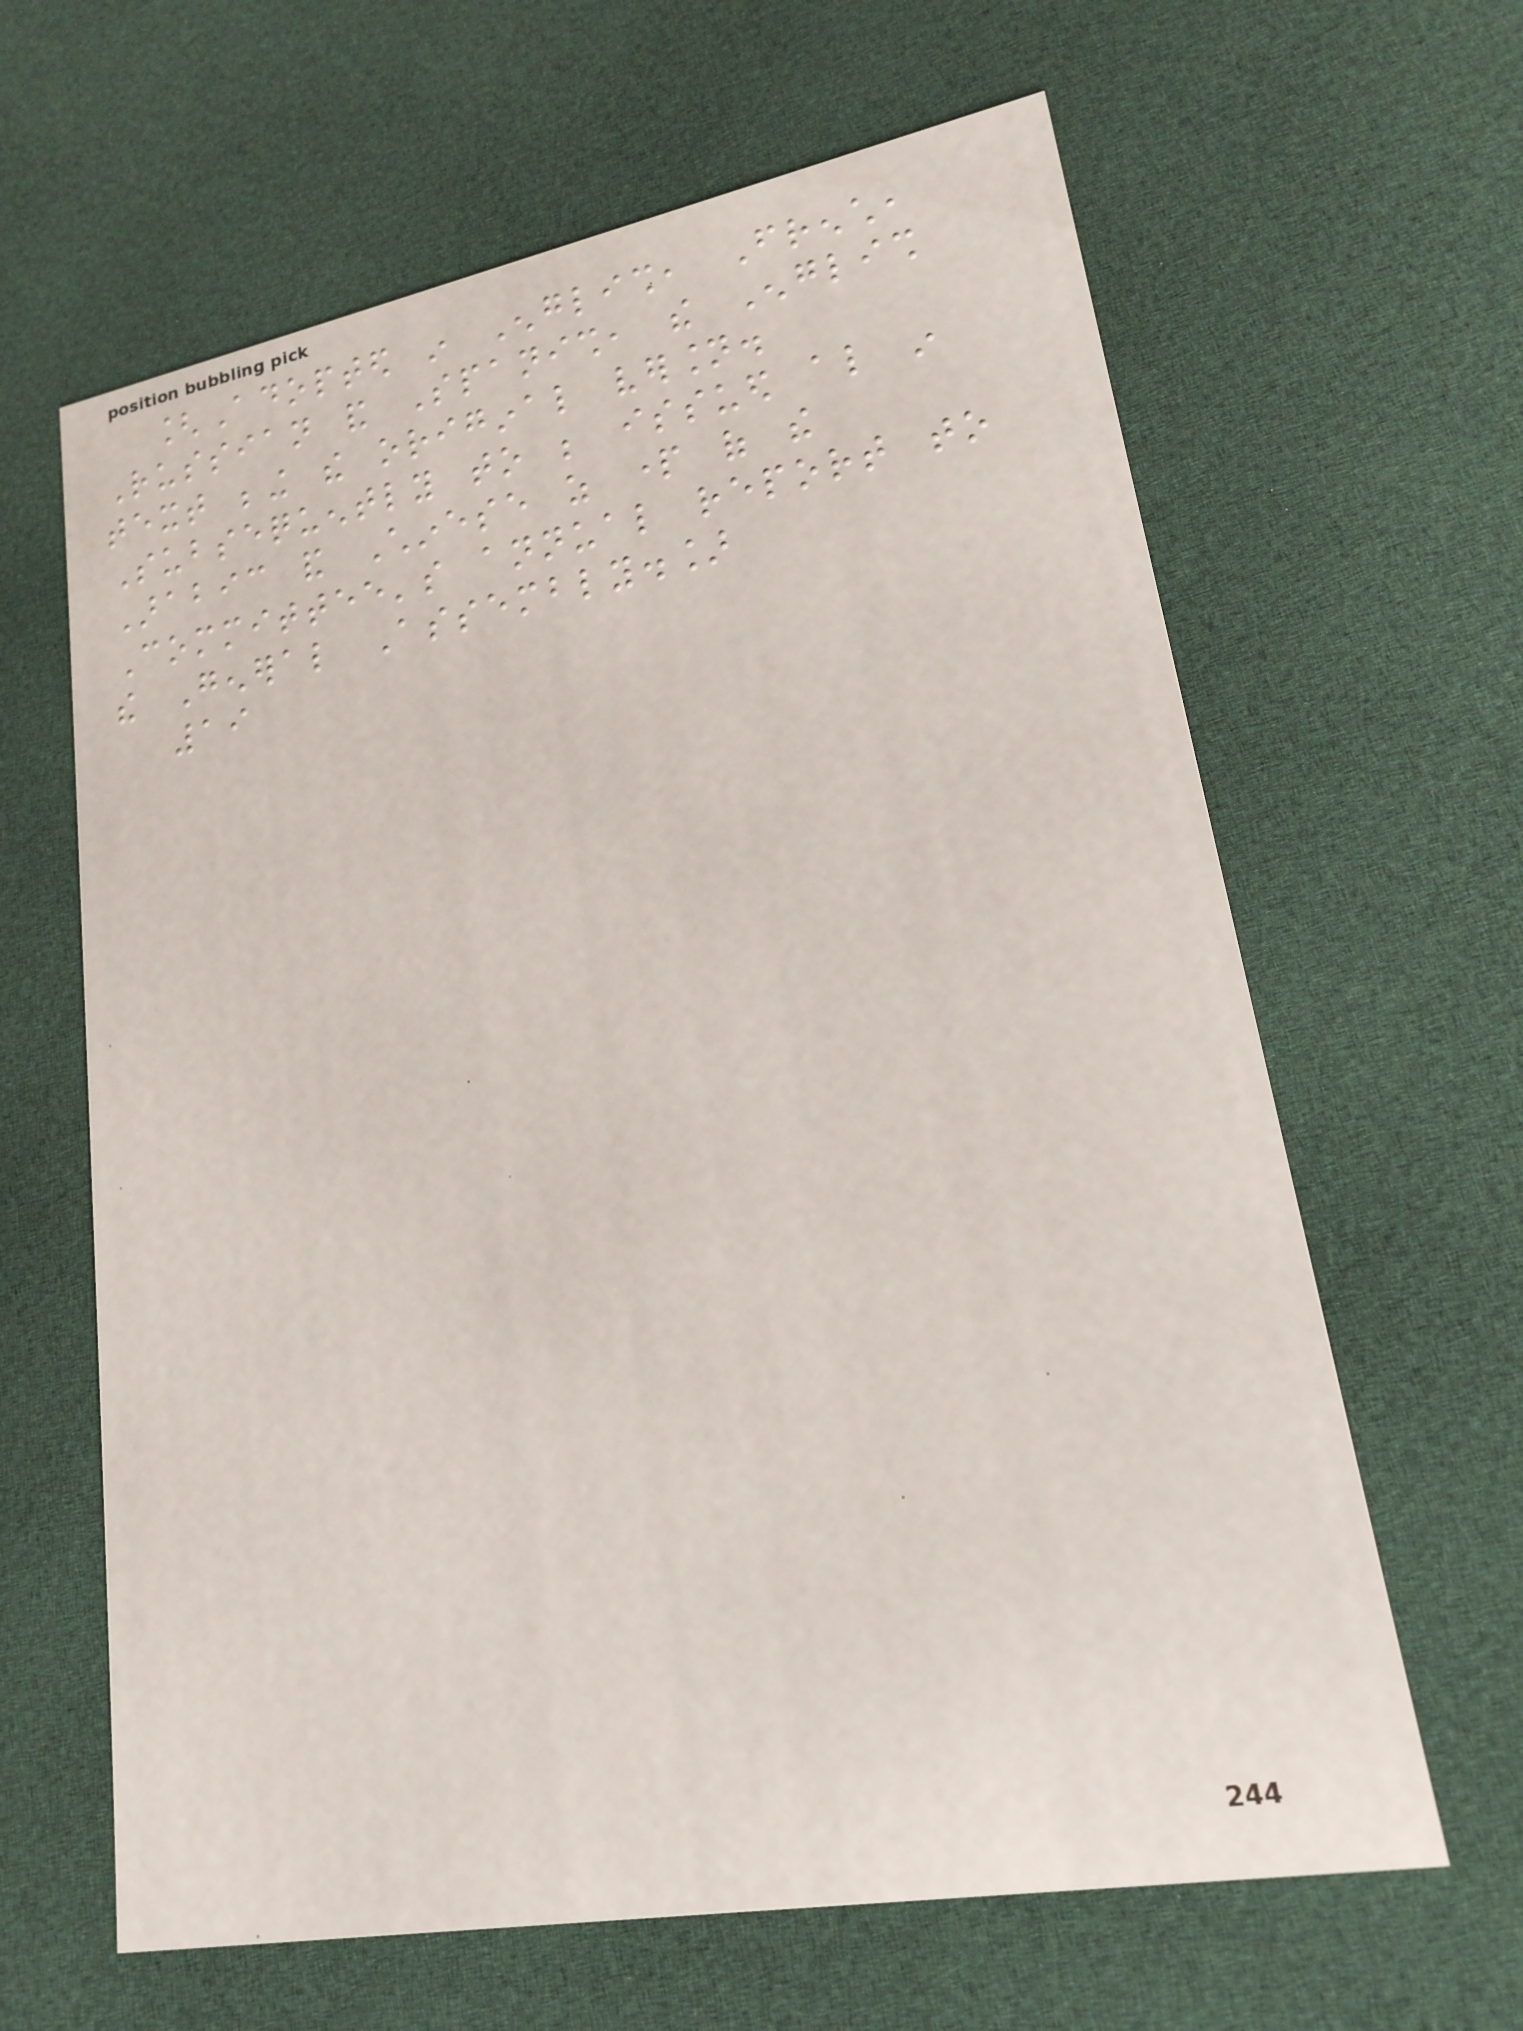[Adopted in English, French,
Russian and Spanish, the English
text being the original version.
Subsequently to be issued also in
Arabic and Chinese as part of the
Committee's annual report to
the General Assembly.]
19
